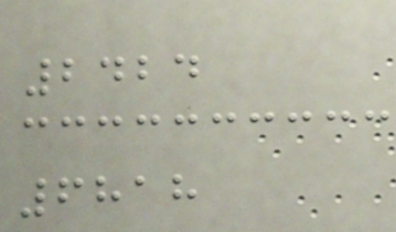2424
6818
